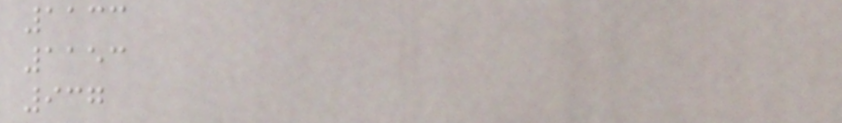1133
1153
937
